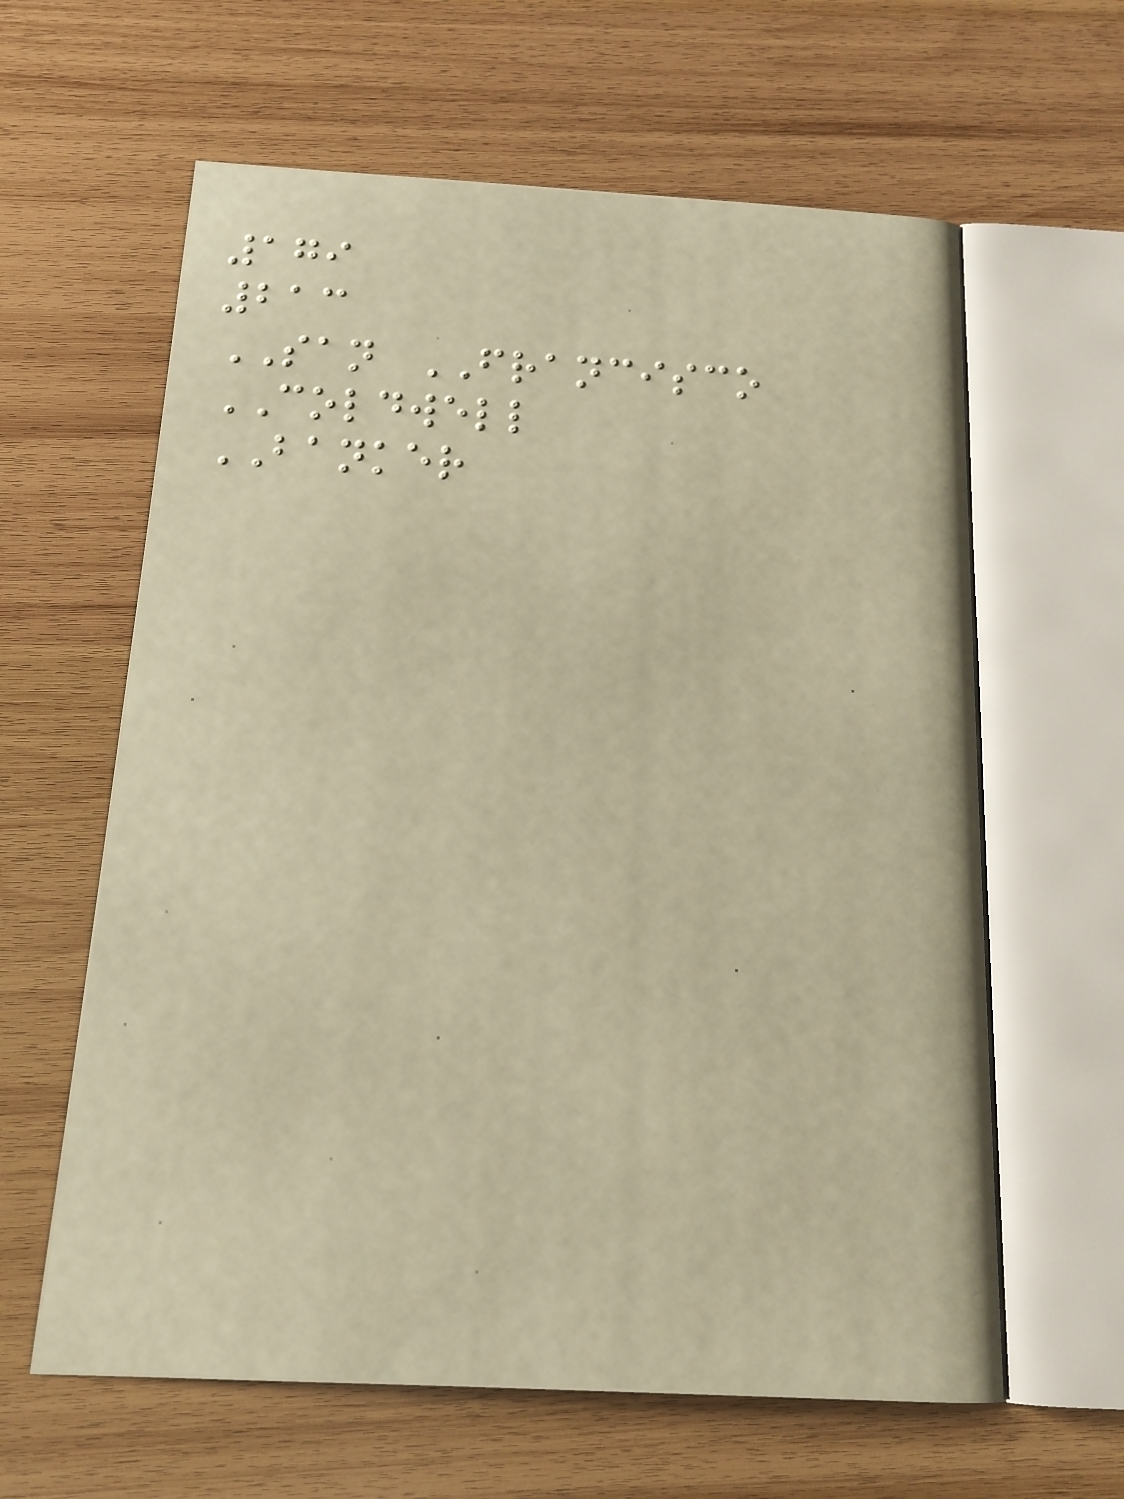179
213
SAN FRANCISCO
COLDWELL
BANKER
